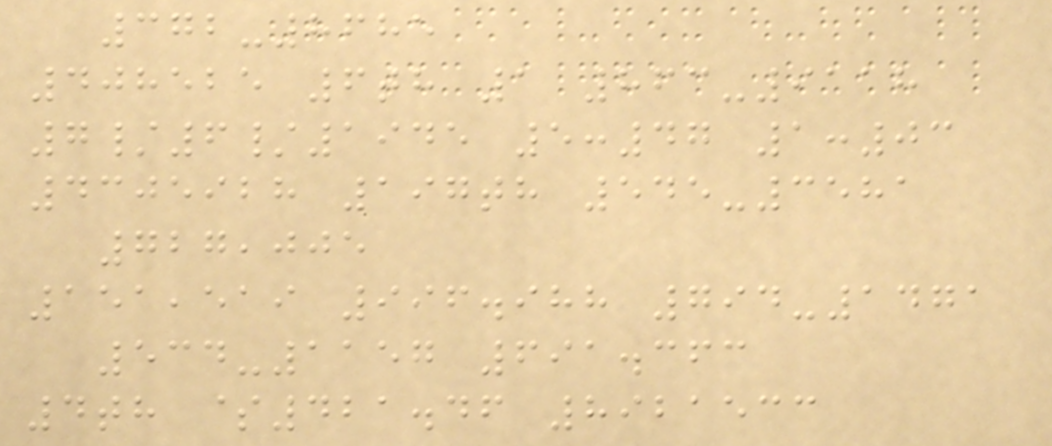372-8685
408525 6th 1 863-9118
7/6/1945 5:47 1:03
4305928 197th 545-3581
727,005
151,519 996.988 794-1471
534-1157 691.363
4th $421.46 8921533
